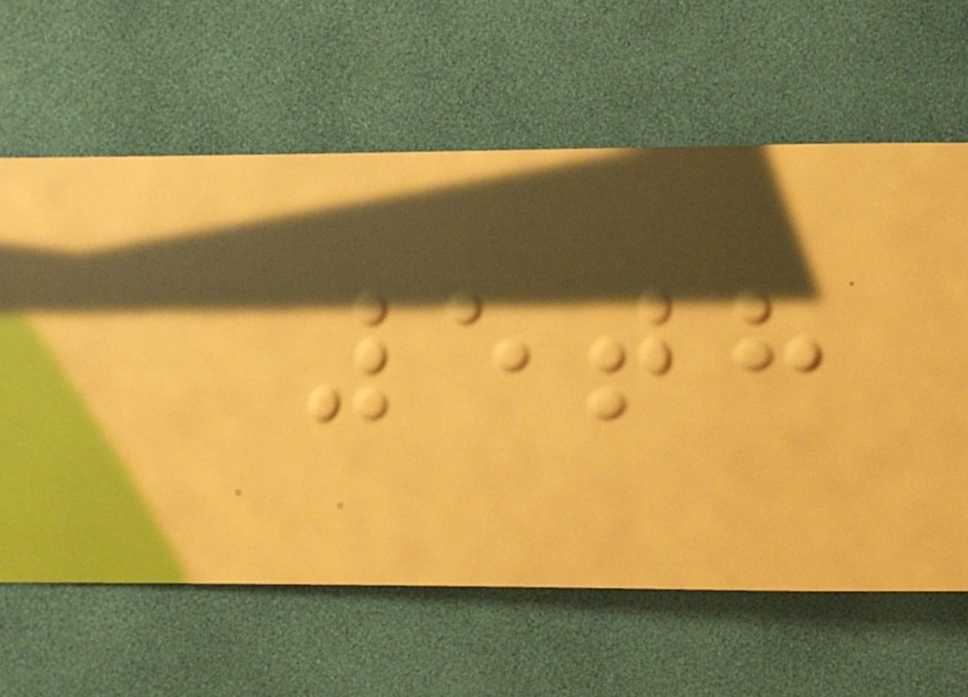5th
